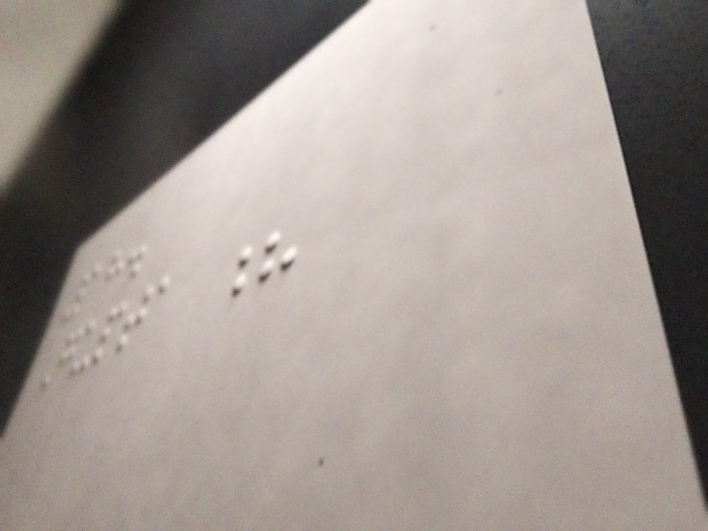18.
Gupta ?
